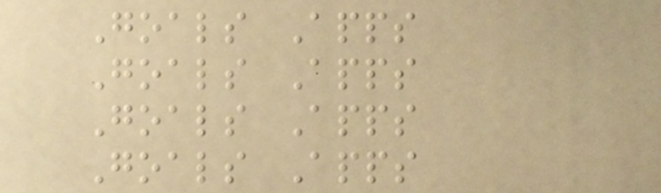Goals Apps
Goals Apps
Goals Apps
Goals Apps
